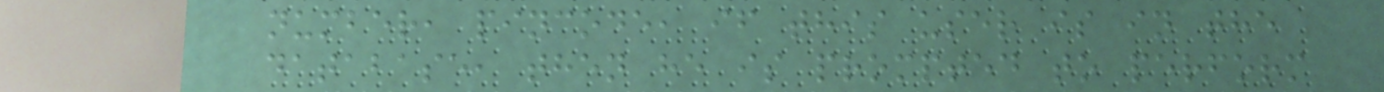number, pincode, if this user is in the
database, then he is prompted to perform
